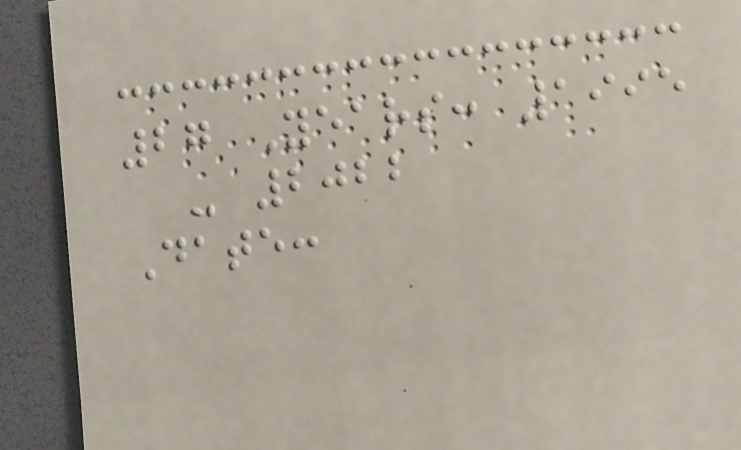27 Years: 1995
- 2022
Date:
